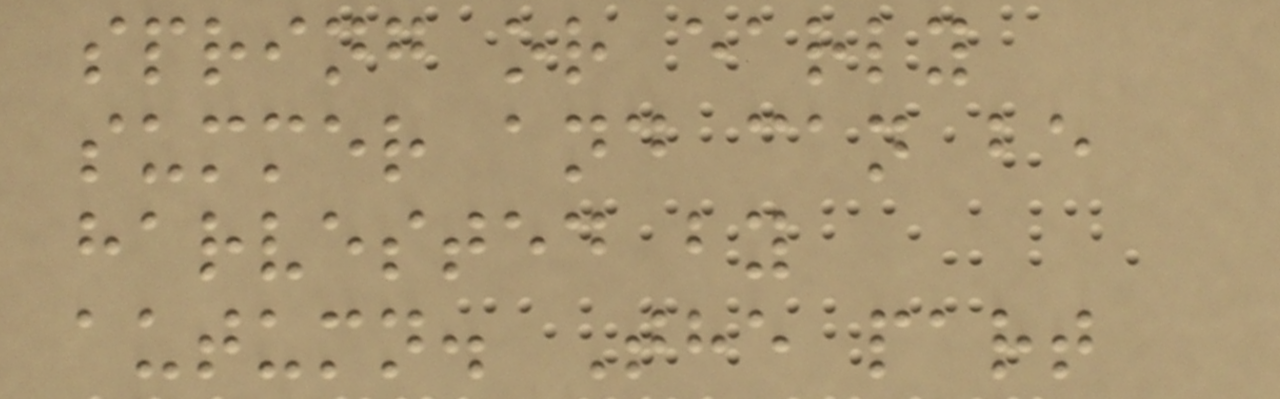spring or early
summer and can be
harvested by
autumn. The part
